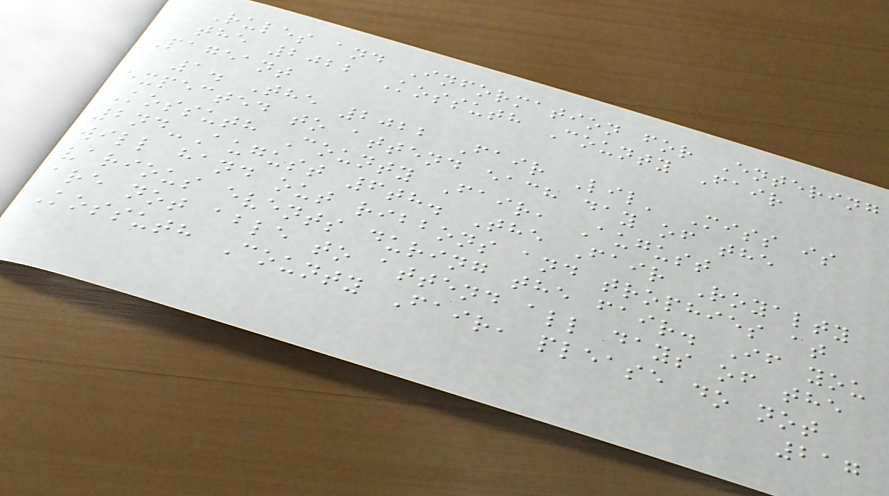Rules and Information for Entering
the 2022 Kossuth County Fair
Pageant
1. The 2022 Fair Lil' Miss is
expected to attend each day of the
Kossuth County Fair, August
2nd-August 6th. The Fair Royalty
will hand out ribbons and trophies at
various events during the fair. If you
are not able to attend all days of the
Kossuth County Fair, please do not
217
